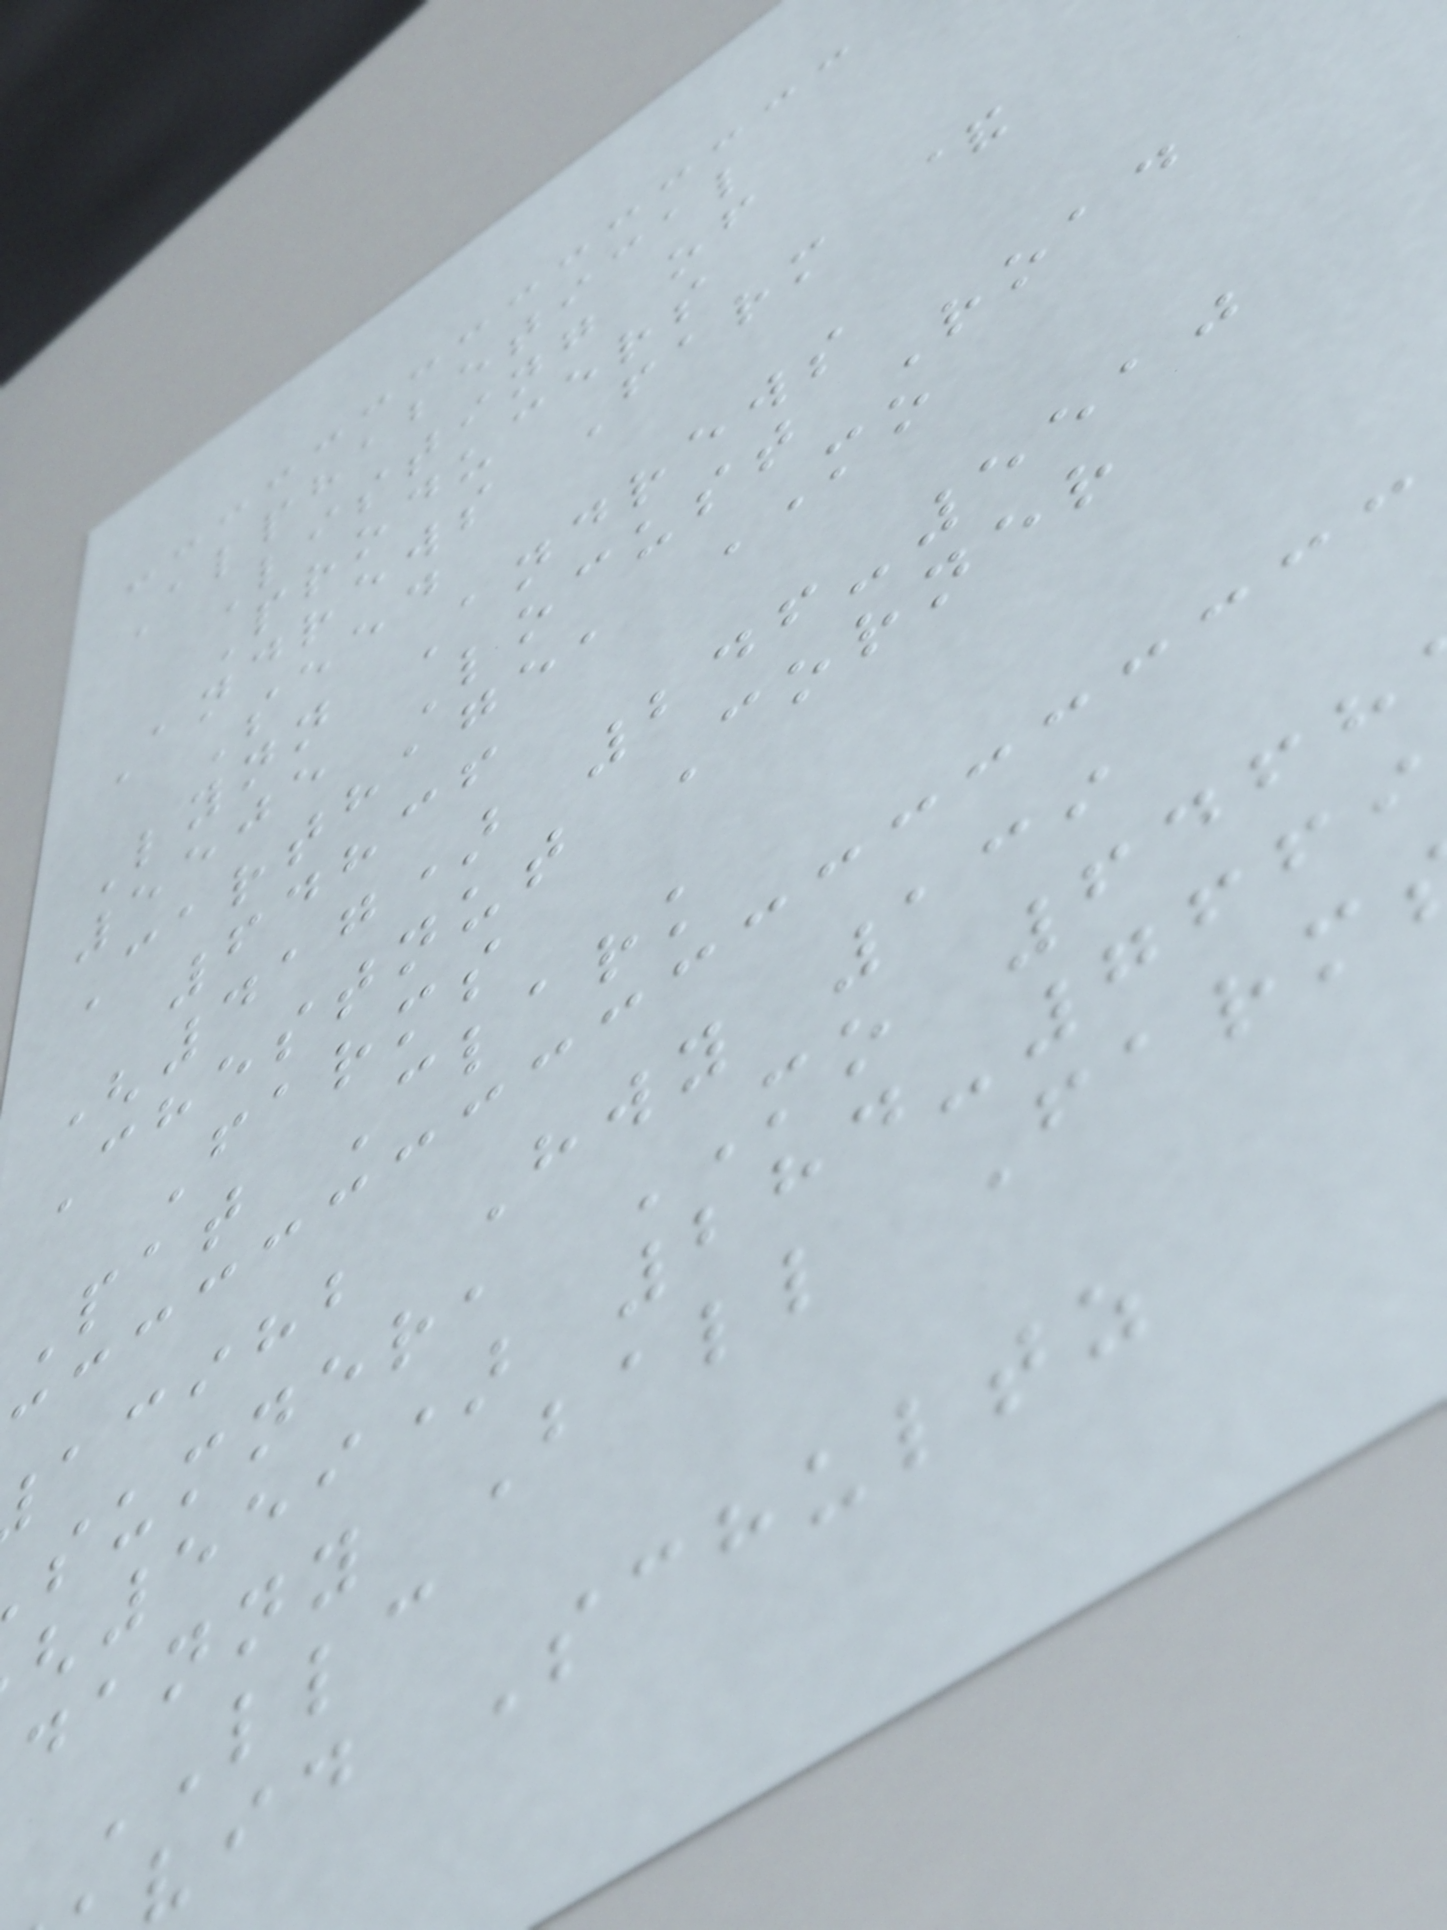Alphabetical
Listing of
Producers
Andrews Farm &
Seed
Lynn Andrews
5505 Locust Road
Carthage, MO
64836
(417) 246-5510
Chestnut Corner
Farms
Pat Clark
acihb Hwy 139
sumner, MO 6468
559) 284-7669
danny Ball Farm
LLC
vid Schultz
